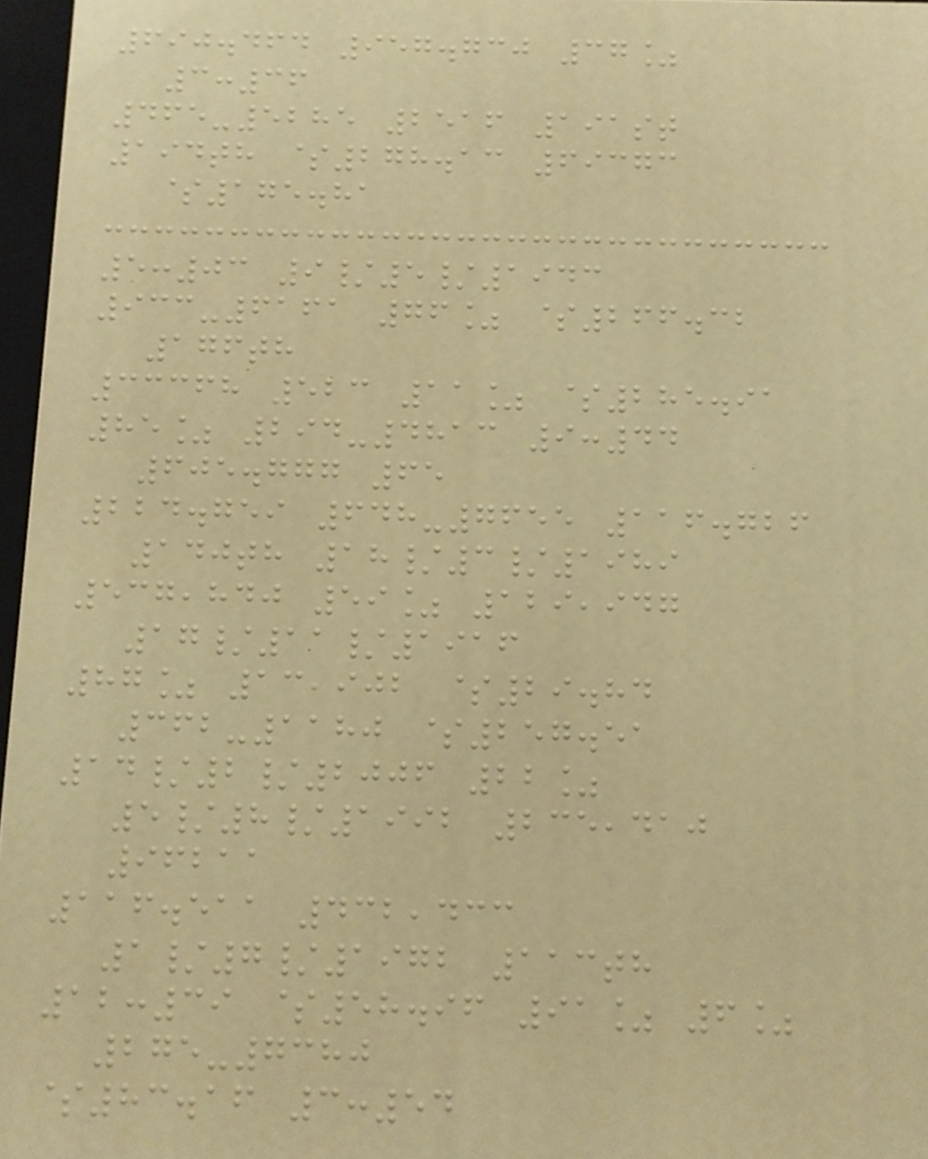690.464 957.730 37%
3:36
465-5285 2516 191st
194th $278.13 69373
$175.81
5:03 9/5/1943
933-6161 76% $266.32
176th
33368 523 11% $285.91
85% 294-4813 9:44
605.777 65
224.759 648-7655 116.726
140th 18/3/1989
537,840 59% 129,947
17/11/1916
87% 13,902 $29.84
362-1180 $257.51
14/2/2006 22%
5/8/1992 235,410
96211
116.511 432,433
1/7/1972 113th
12:39 $58.96 91% 6%
275-7380
$83.16 3:54
